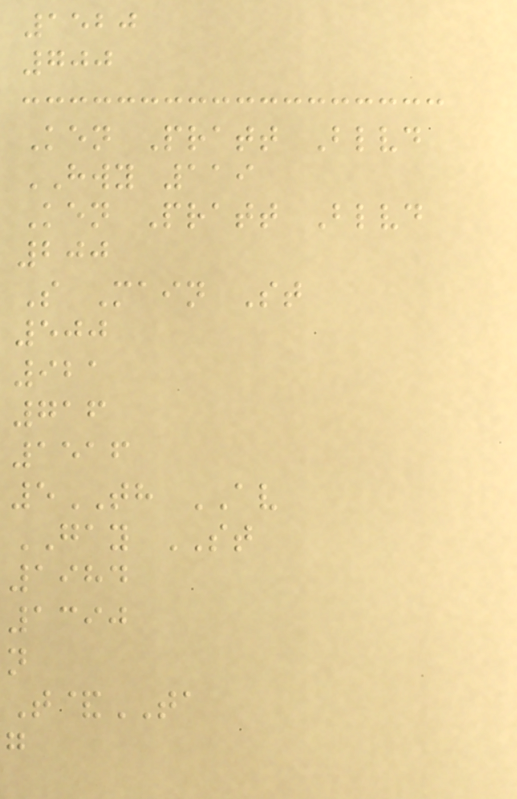1520
700
Ken Pratt Blvd
HWY 119
Ken Pratt Blvd
200
S Main St
500
921
716
1516
5TH AV
GAY ST
1984
1390
n
T&TA
g
